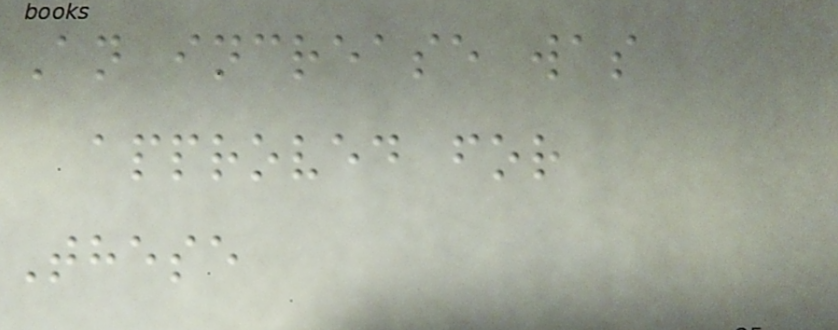An increase was
approved for
These
